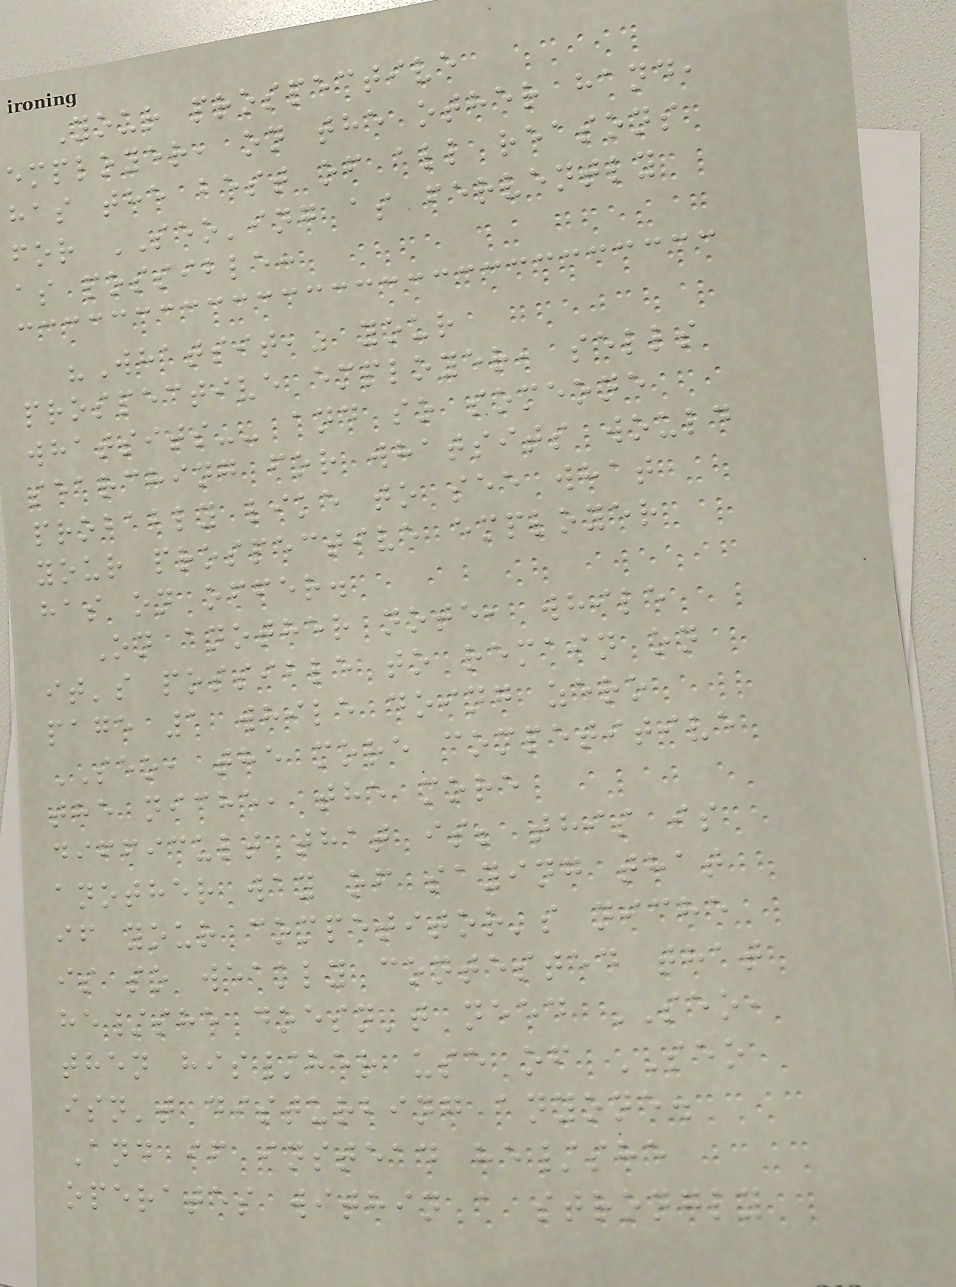Your prospective
employer, on the other hand,
has the best of all reasons
for SEO'ing as fervently
as possible:
"Whatsit," your
prospective employer, sells
whatsits-- and so someone
searching for whatsits would
probably like to see what
your prospective employer
has on offer.
On another note, while
it's possible to remain on
page 1 while doing zero
SEO, the more competitive
the niche, the more
difficult that is; this is
another way of saying that
if your competitor's niche
is so weakly contested that
he/she doesn't need SEO,
then his/her use of SEO
isn't disturbing anyone.
And if instead he/she
operates within a strongly
